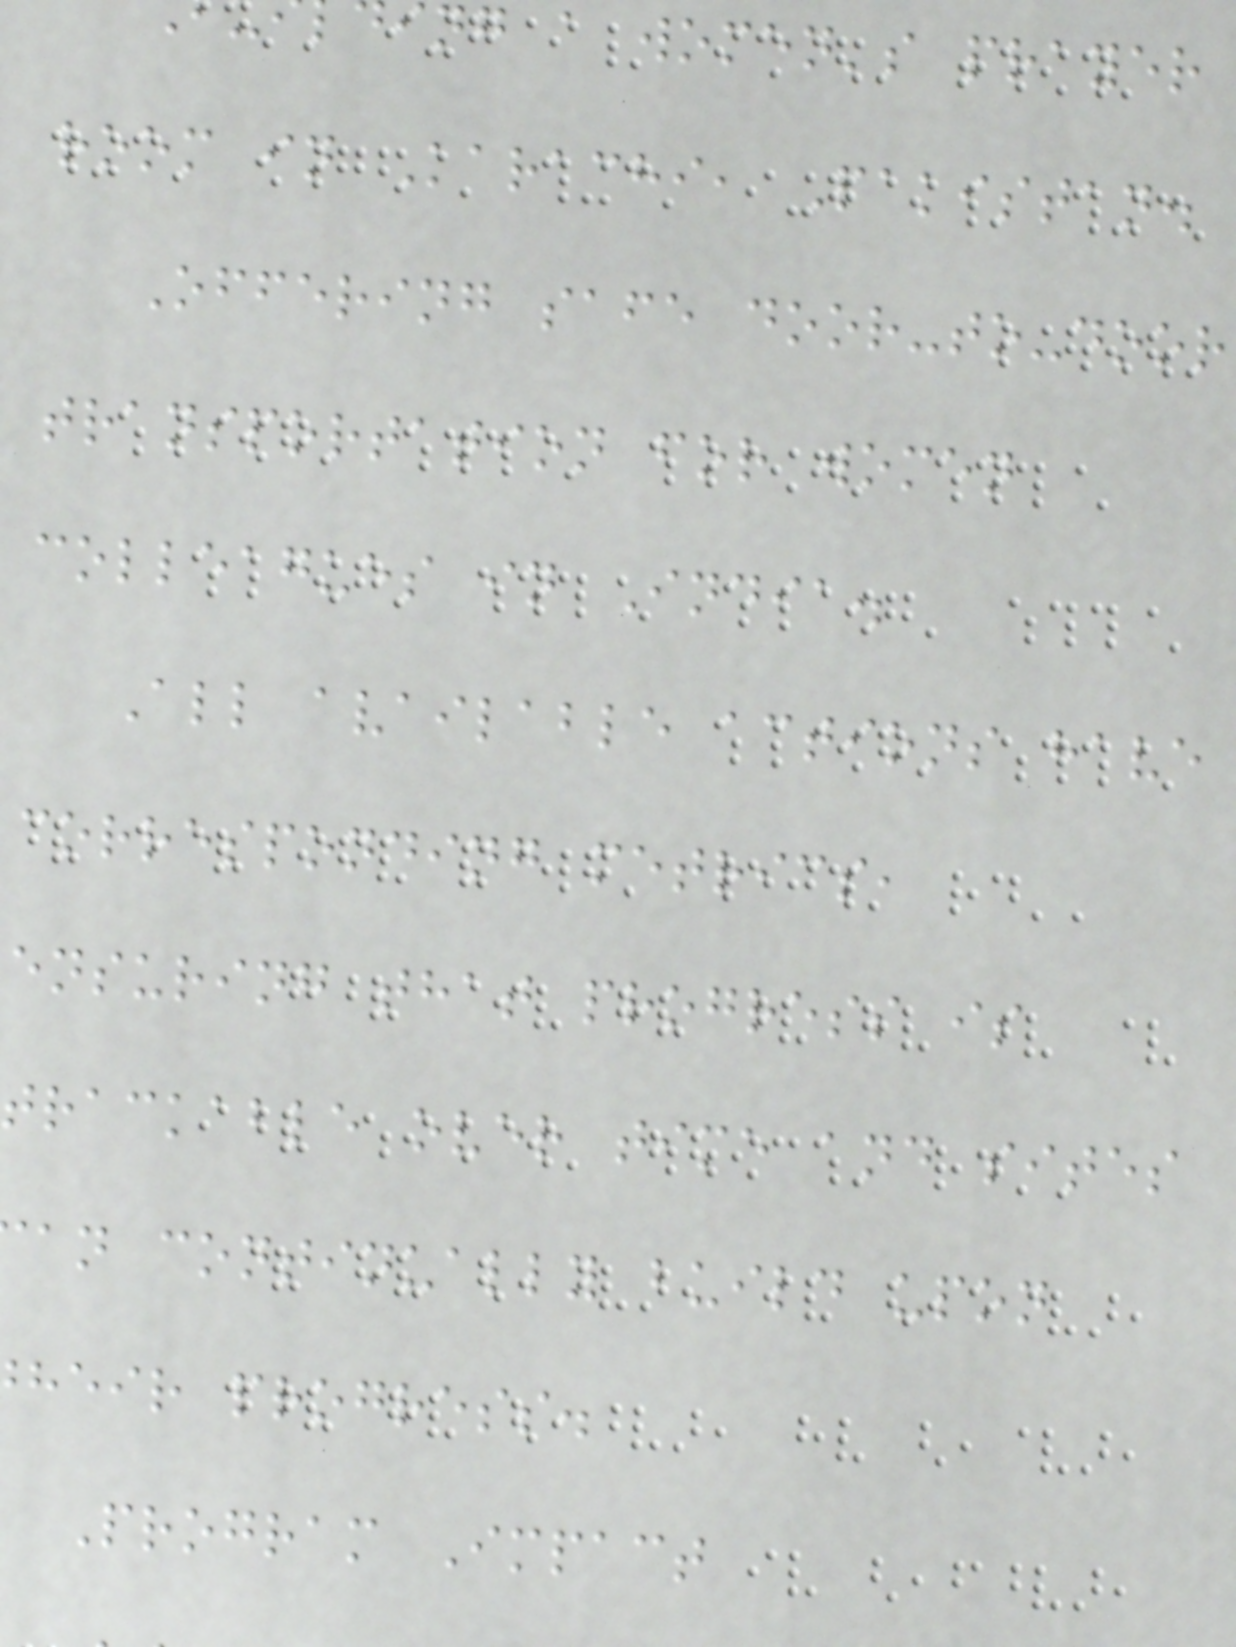ng a women's prayer
room in Karachi, Pakistan.
Offering safe door-to-door
transportation for women
colleagues in India.
All available actions have
corresponding metrics,
ensuring that progress is
trackable over time and sites
an continually build upon
heir progress.
Program Impact
